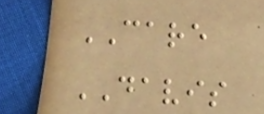CARE
DAVIS
